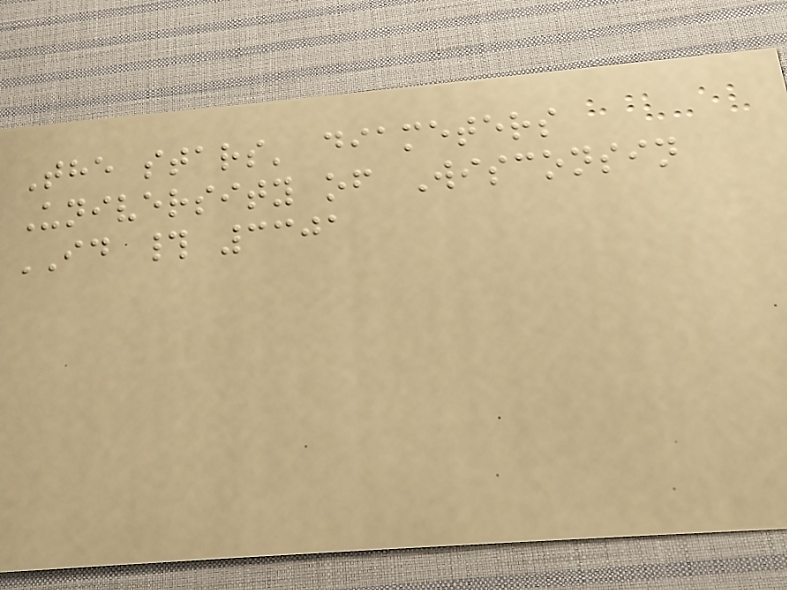The stars' diameters
University of Wisconsin
ID # 3301
